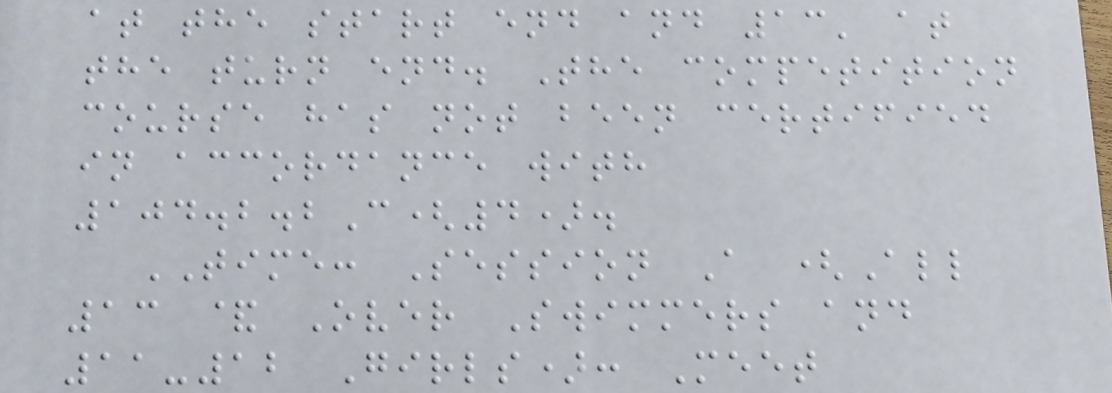at the start end and 13' at
the turn end. The competition
course has not been certified
in accordance with
104.2.2C(4).
TIME: Session A (All
13 & Over Swimmers and
11-12 Girls): Meet
